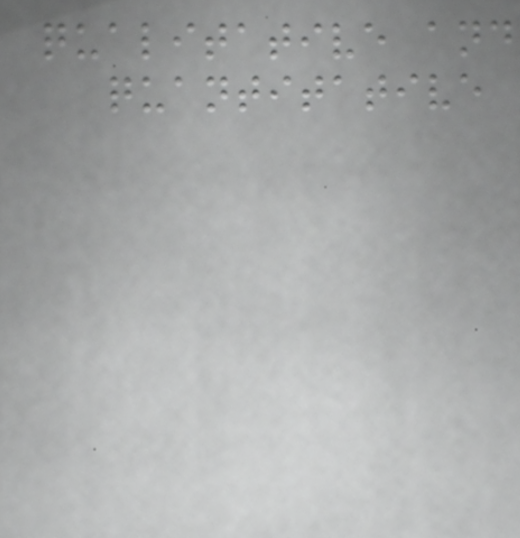qualitative and
quantitative
